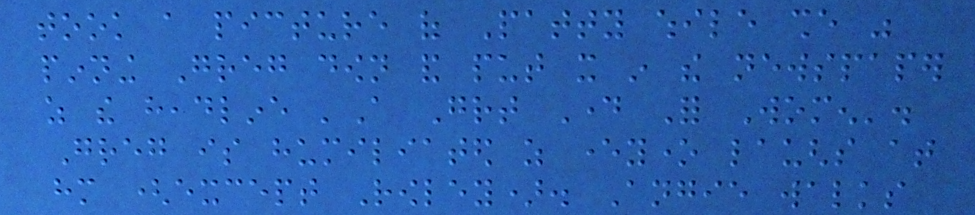took a picture of Patty while she was
pinning Greg down and put it in the newspaper
as the headline 'A Great Day For Women'.
Greg is humiliated as everyone laughs at
him (except Rowley). Angie walks
